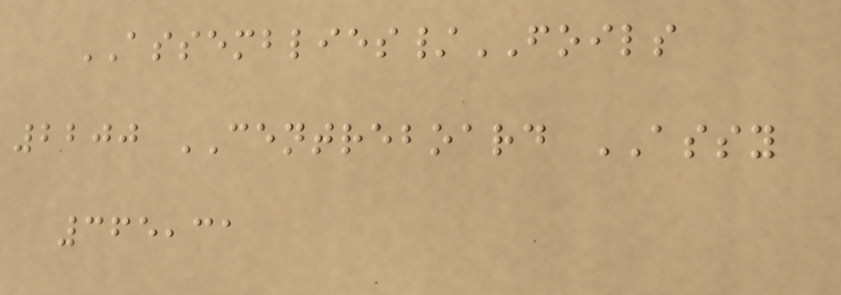ASSEMBLIES/FOILS
2200 CENTREBOARD ASSY
365,31
